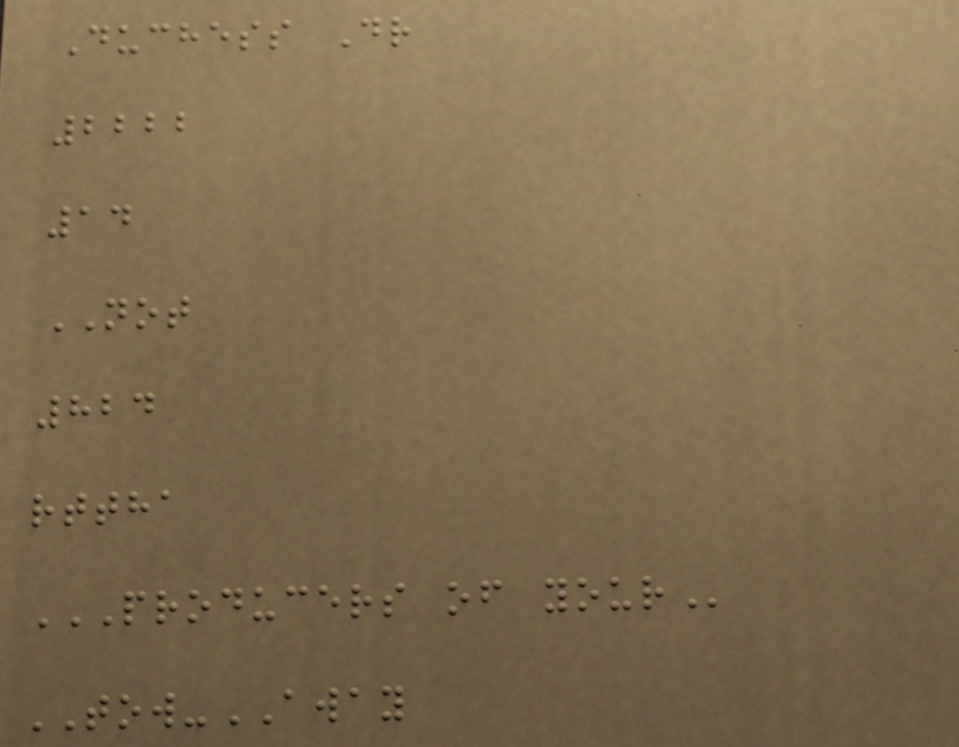Duchess Dr
2222
14
NOT
824
rttha
PRODUCERS OF YOUR
TOW-AWAY
